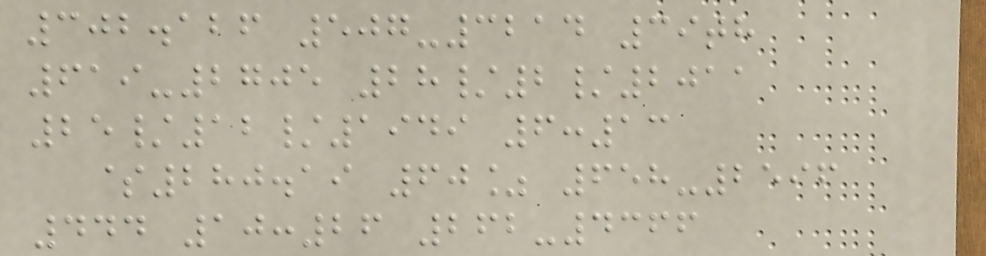302.126 507-3214 39th
619-2705 28/2/2011
25/12/1949 6:13
$280.19 60% 658-2596
444 10:26 262-4366
